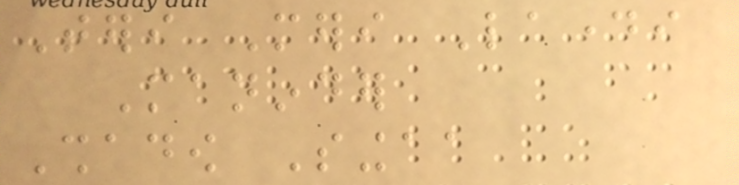Teri Meri Ladayi
Maninder
Shadow Singaa
